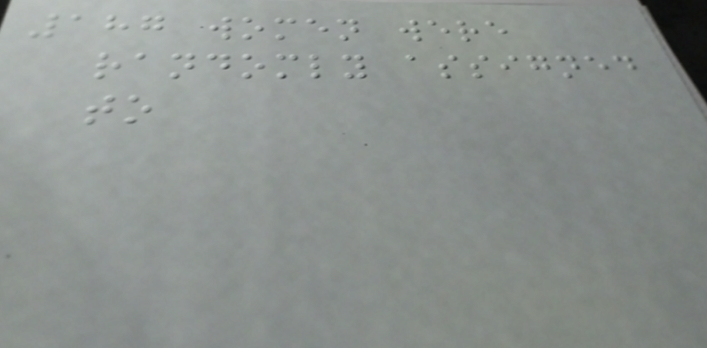187 women were
randomly assigned
to
